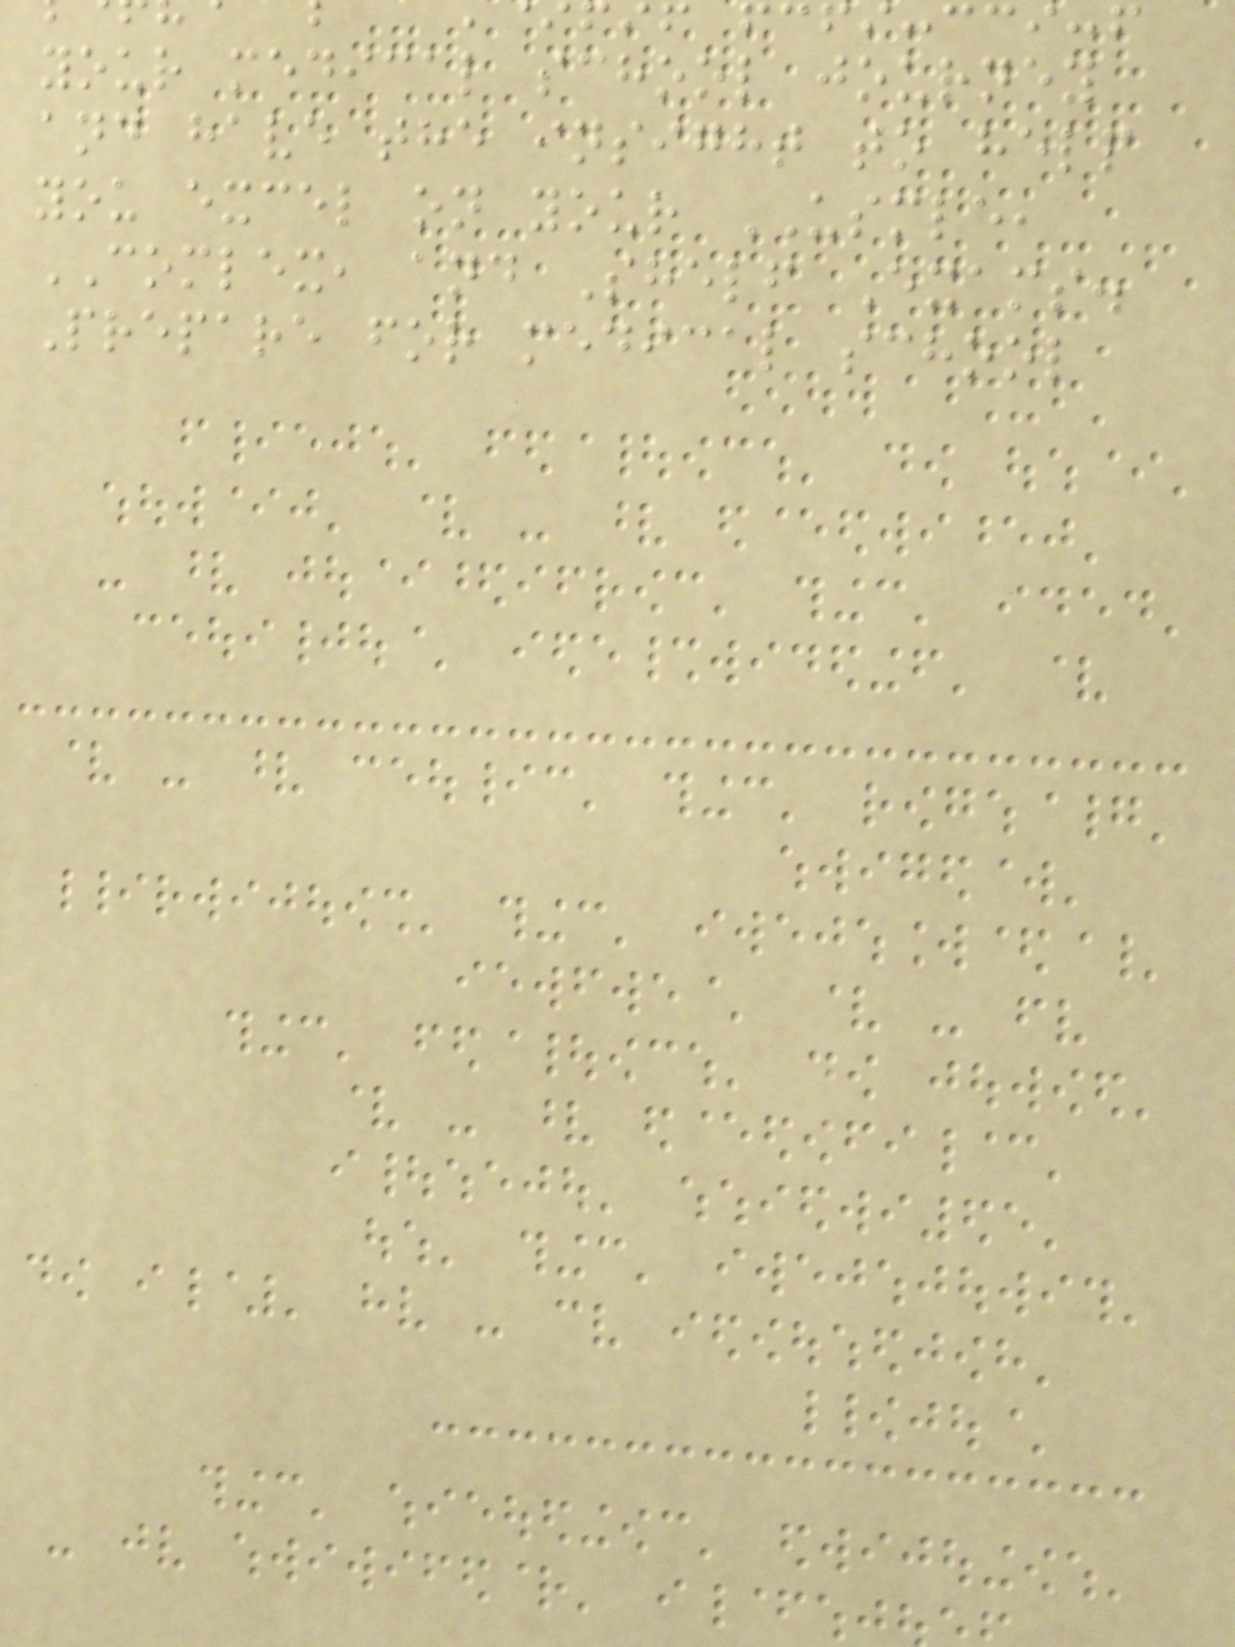your medical school journey
and have the insight to help
you excel on your USMLE,
COMLEX, and Shelf Exams.
Prepare for medical school
